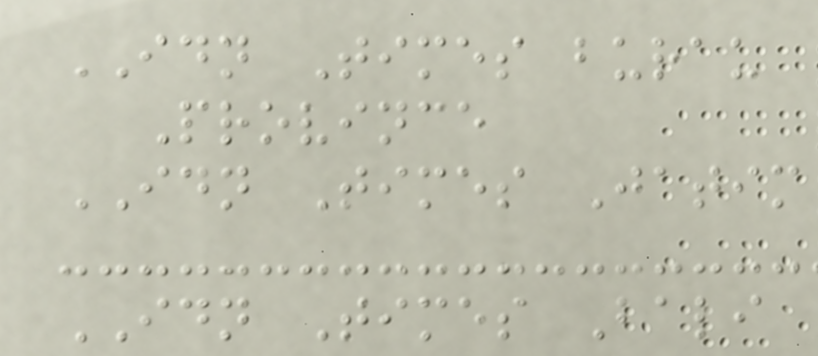IDN Times burau
Province
IDN Times Jatim
IDN Times Bali
